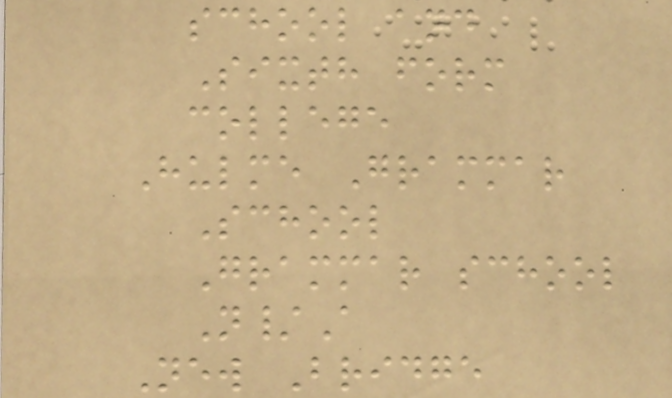school and
Sixth form
college
Hulme Grammar
School
Grammar school
N/A
New Bridge
